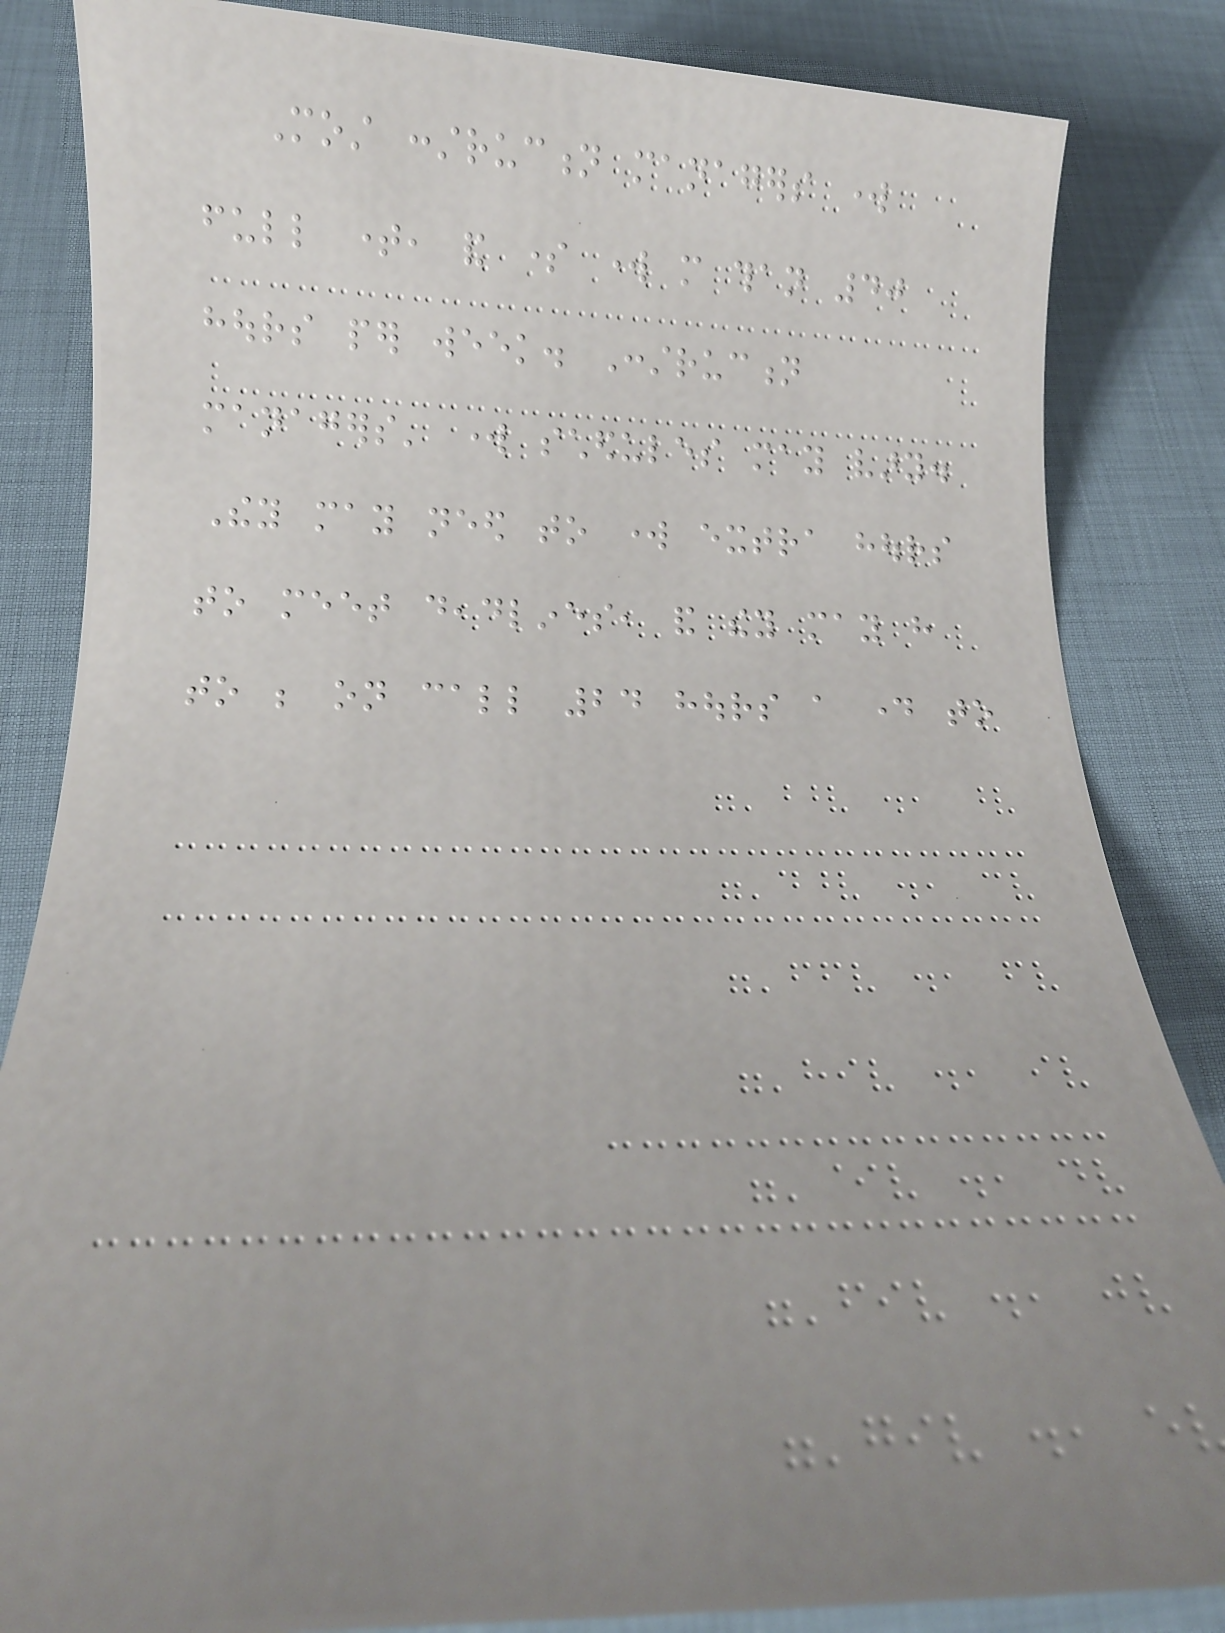Most construction managers work
full time, and some work more than 40
hours per week. Construction
managers' work schedules may vary.
They may need to work extra hours
to meet deadlines, and they may have
to be on call 24 hours a day to
